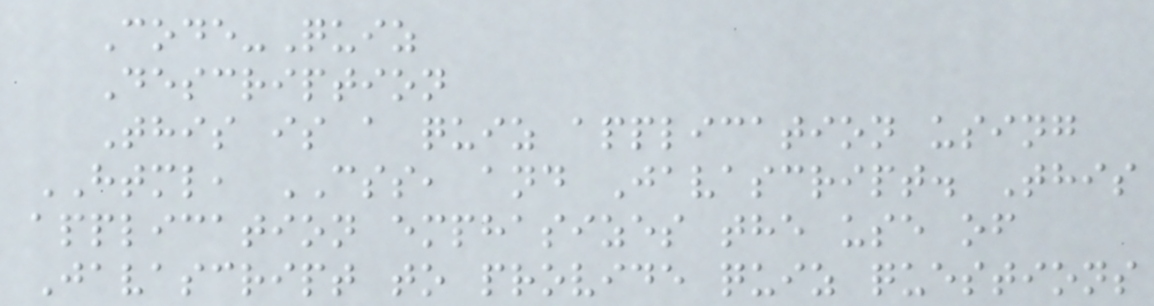Code-Quiz
Description
This is a quiz application using
HTML, CSS, and Javascript. This
application emphasizes the use of
Javascript to provide quiz questions
